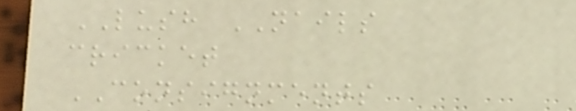LUSH NAILS
cricket
CONSIGNMENTS
